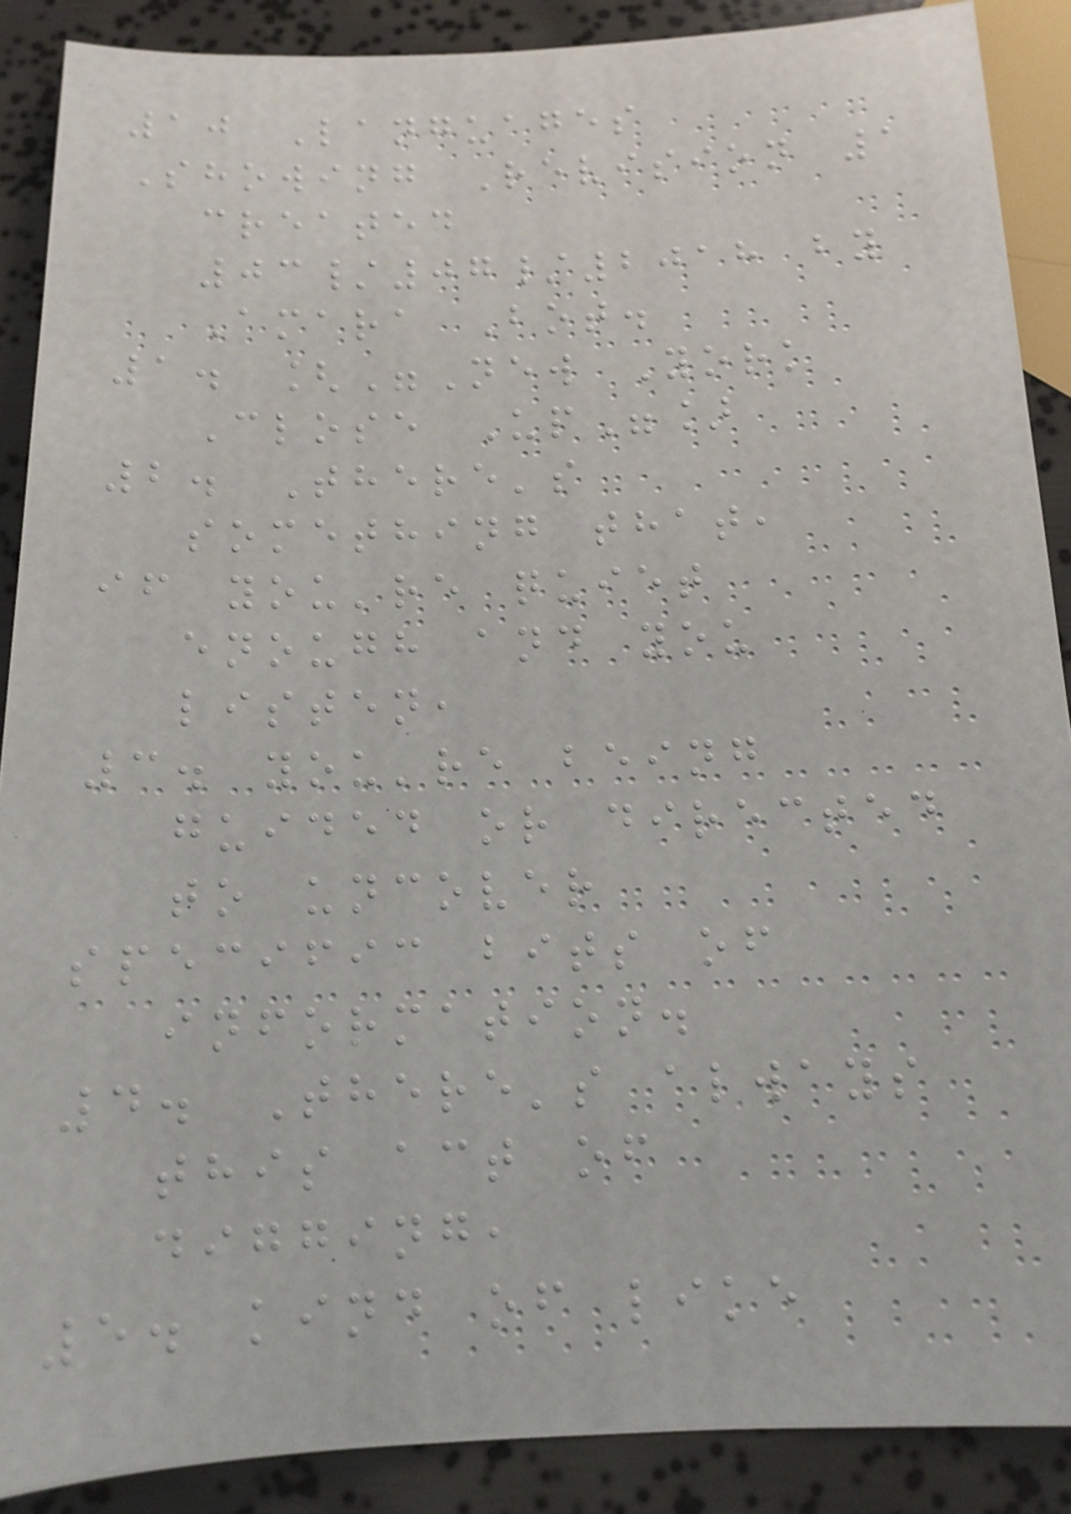10 Languages
Showing Revision 1
created
03/07/2018 by
Amara Bot.
1. ["New York
Close Up"]
2. There's
something that,
if you're quiet
enough and you
listen,
3. you're being
guided or directed
to uncover
specific bits of
information.
4. There's always
this act of
digging,
5. kind of like
